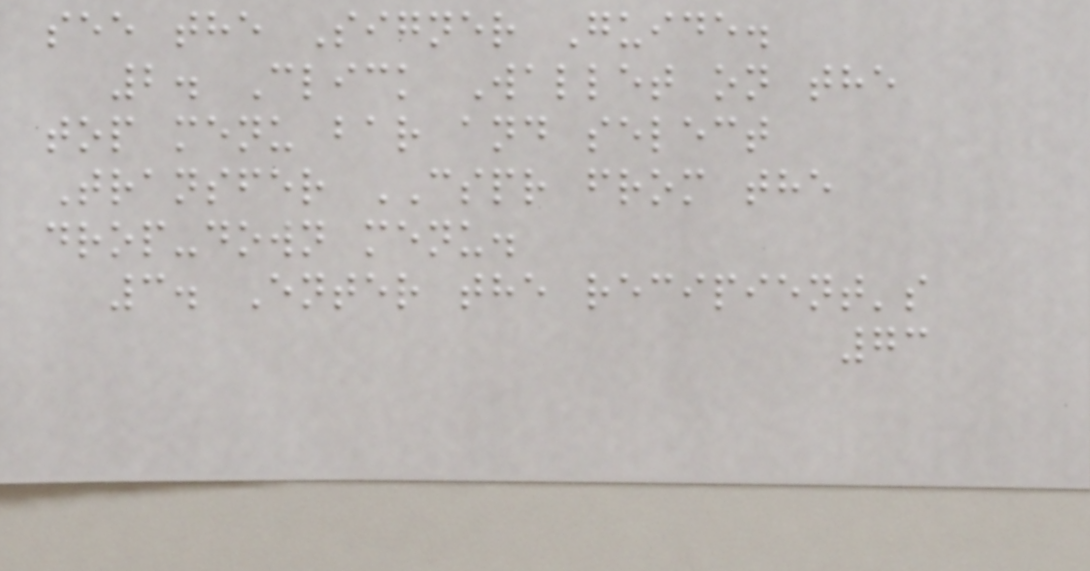see the Signer Guide.
2. Click Wallet on the
top menu bar and select
Transfer CSPR from the
drop-down menu.
3. Enter the recipient's
73
